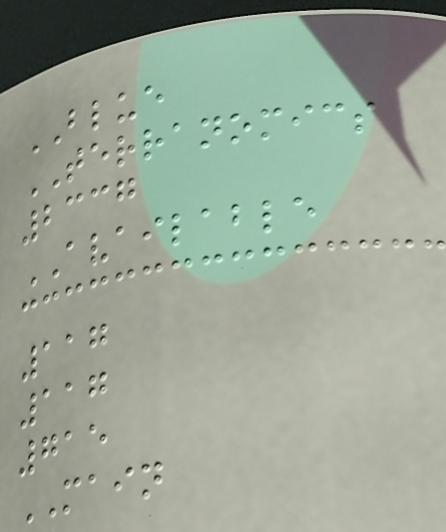BLUE
TERRANOMICS
2337
AVAILABLE
117
117
715
MAIN
